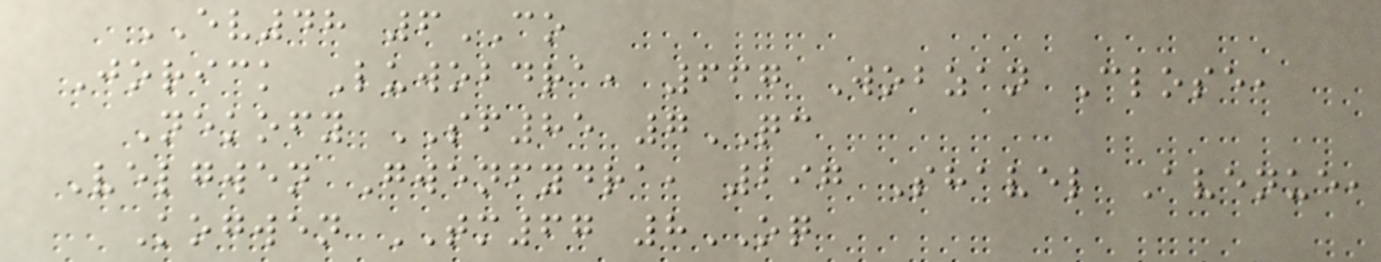EV48 6CO
Jorick Luwobdra, 667 Wobzan Close,
Nekofy SF85 7QC
Velgwen Gwenfydra, 297 Shavel Avenue,
Kogwen TM67 8OQ
